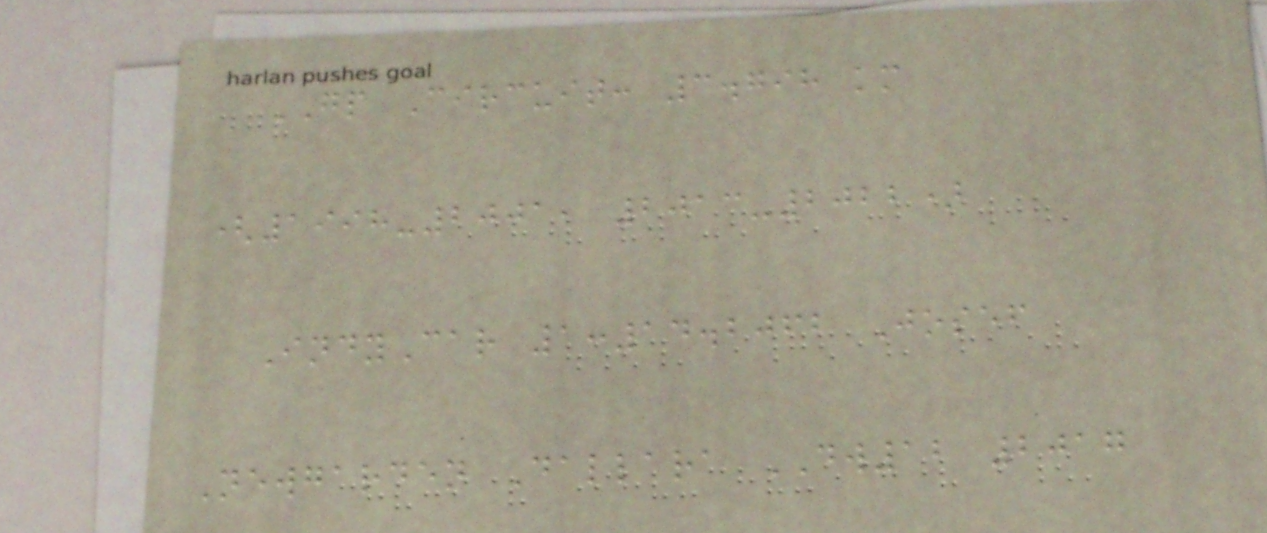GP Circuit: 3.798 km
(1998-2001, 2013-2022)
IndyCar 1:14.2062 Josef
Newgarden Dallara DW12 2017
